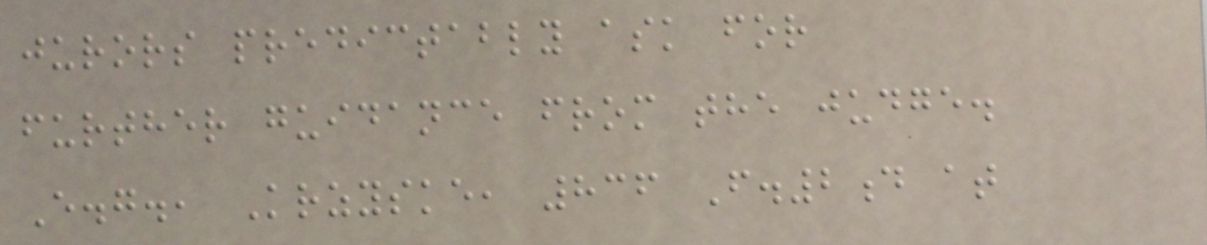jurors predictably ask for
further guidance from the judge.
E.g., Krzyske, 836 F.2d at
